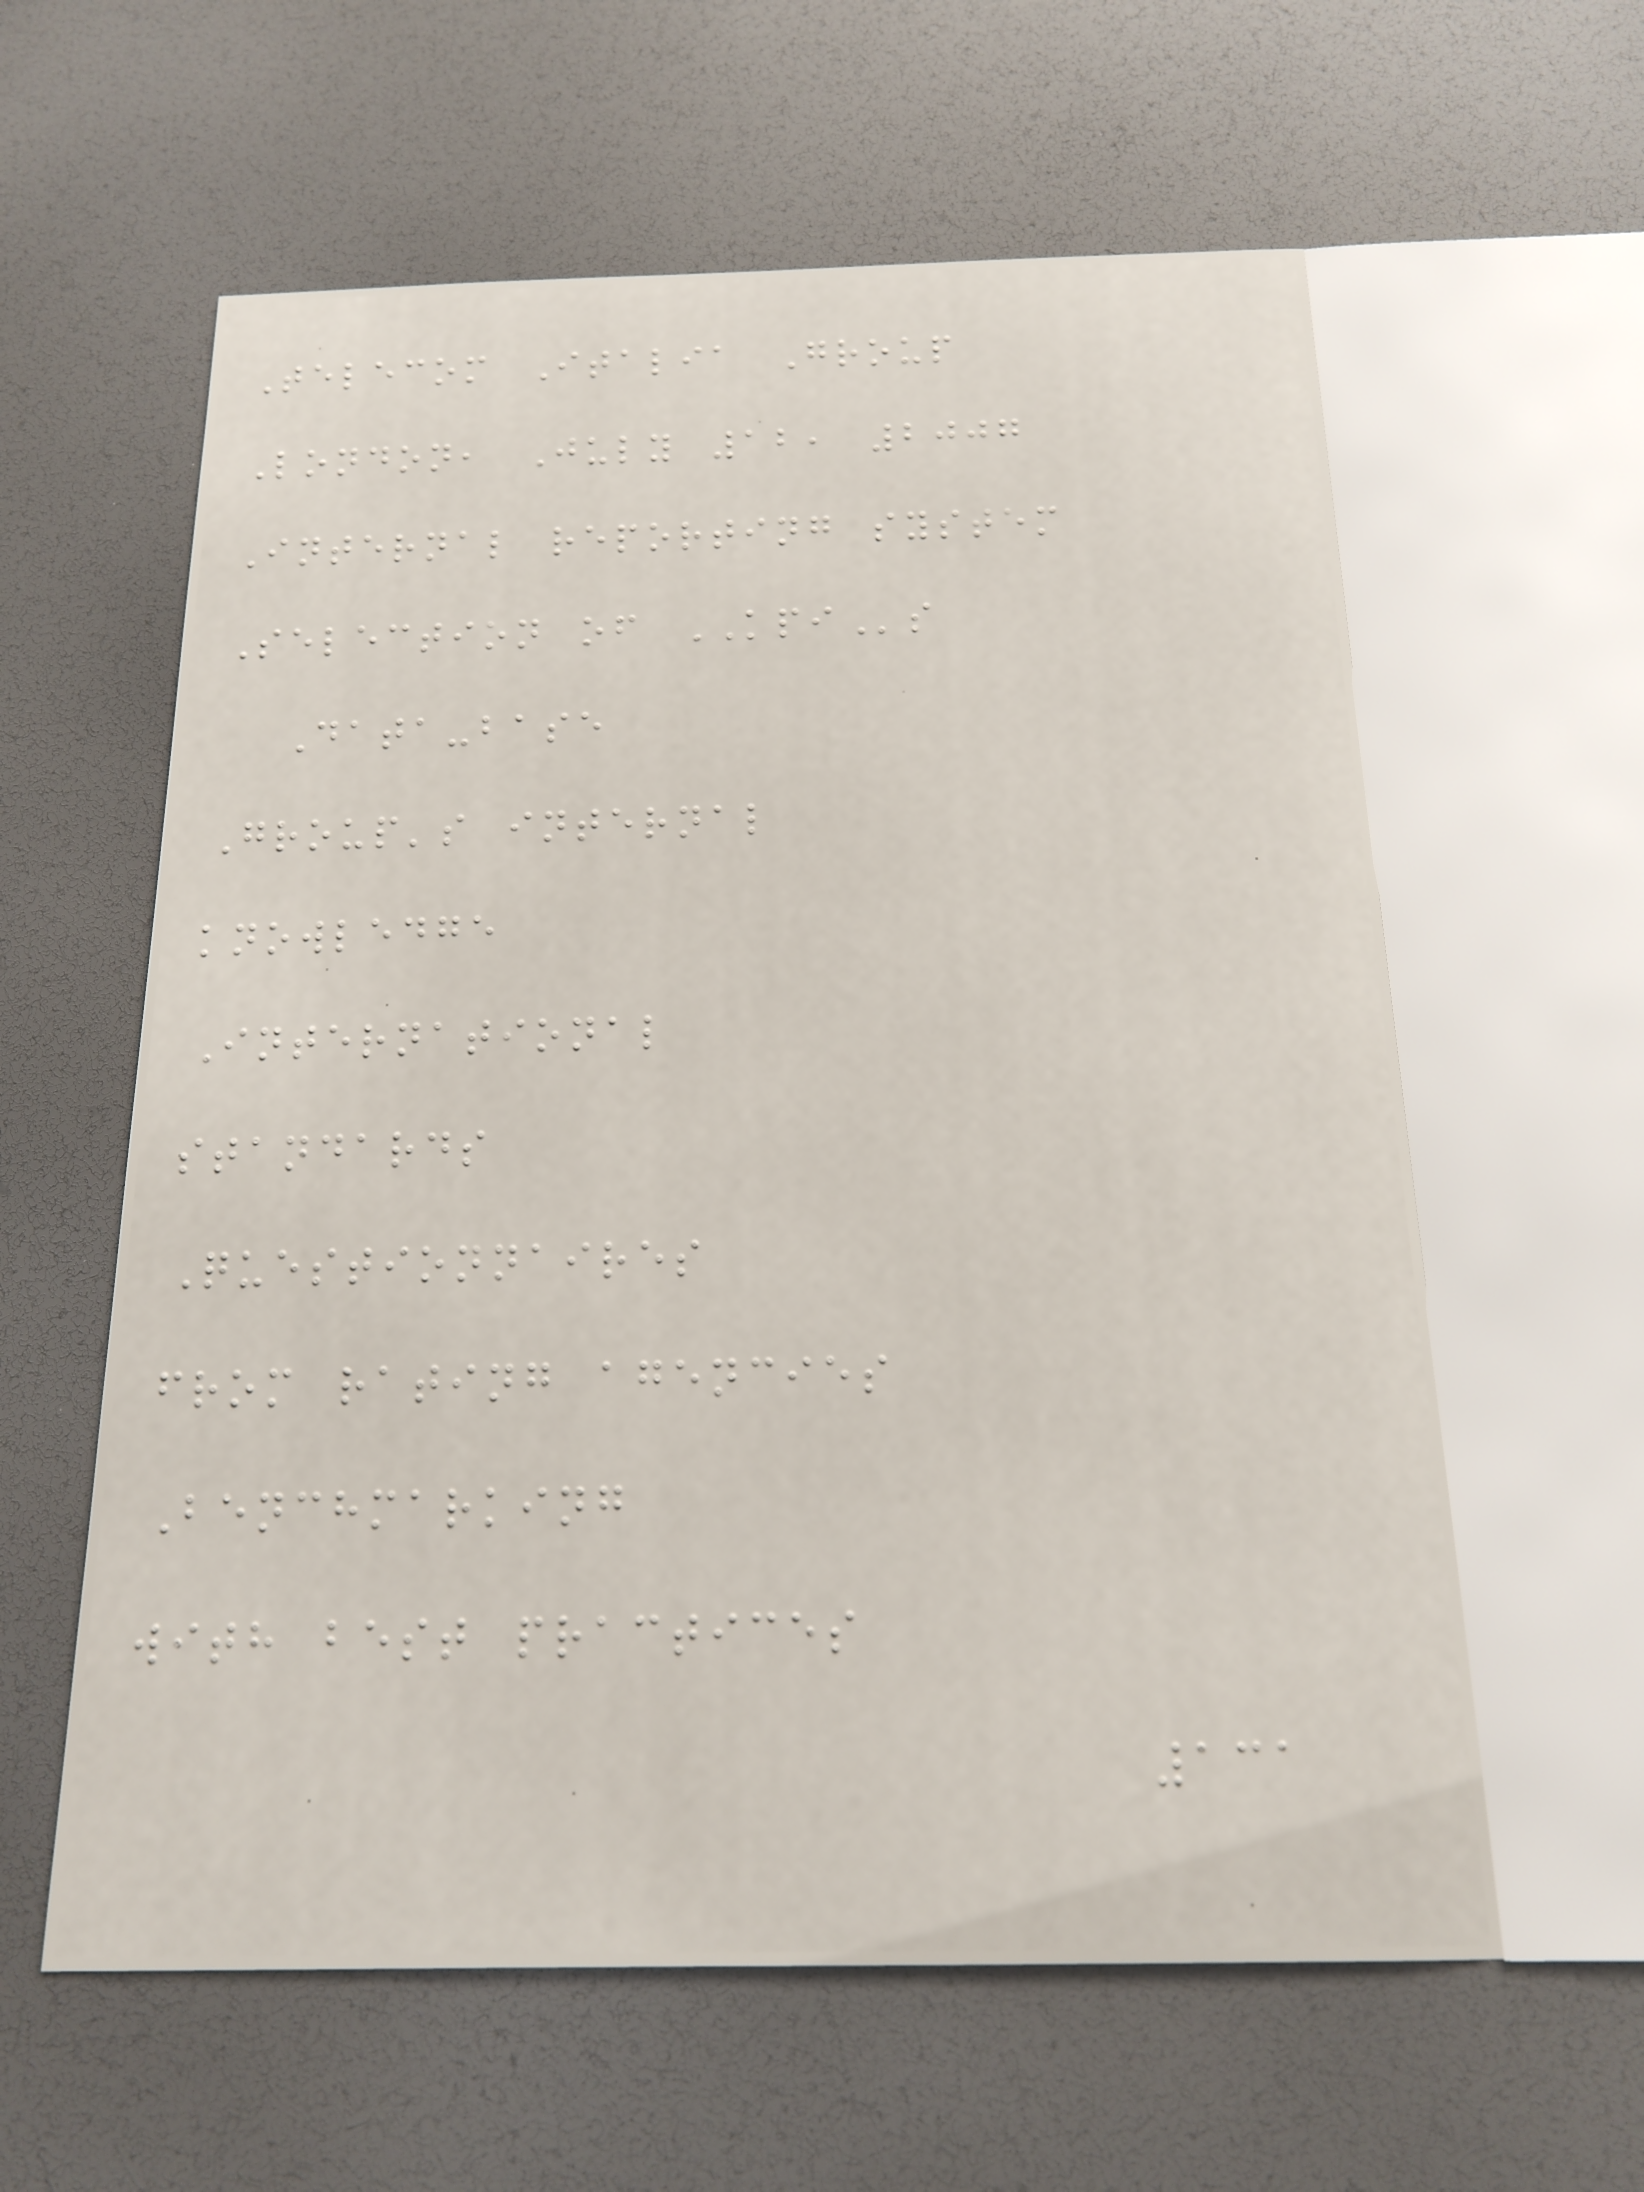Telecom Italia Group
London, July 12, 2007
Internal reporting system
Selection of KPIs
Data-base
Group's internal
knowledge
International
standards
Questionnaires
from rating agencies
Benchmarking
with best practices
131
